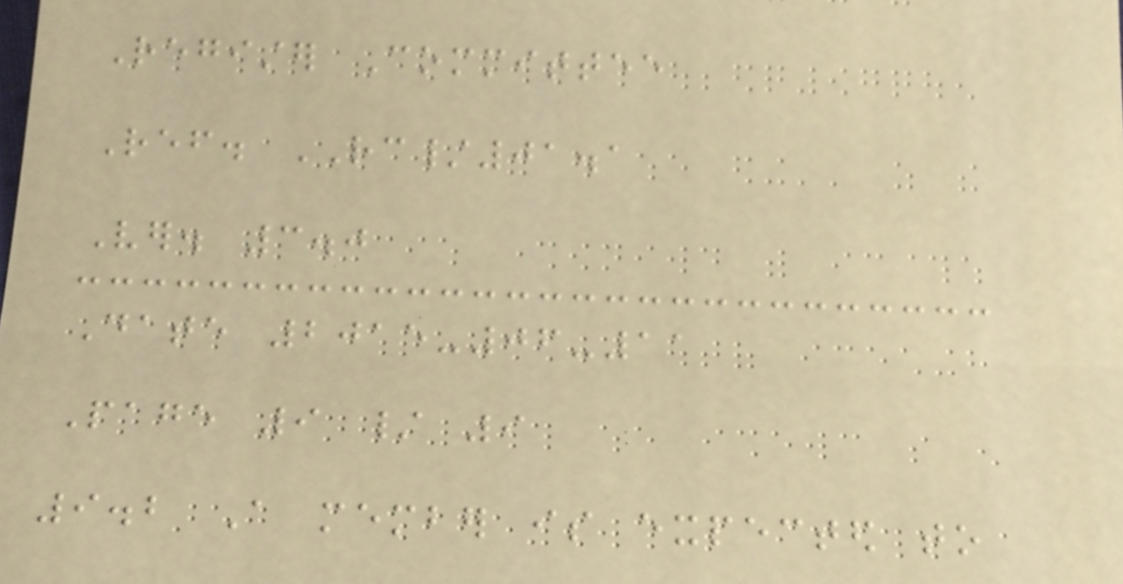Register Committee
Ref. RC/01.1
Ver. 3.0
Date 2015-06-11
Page 9 / 9
9.2 A member is expected to
